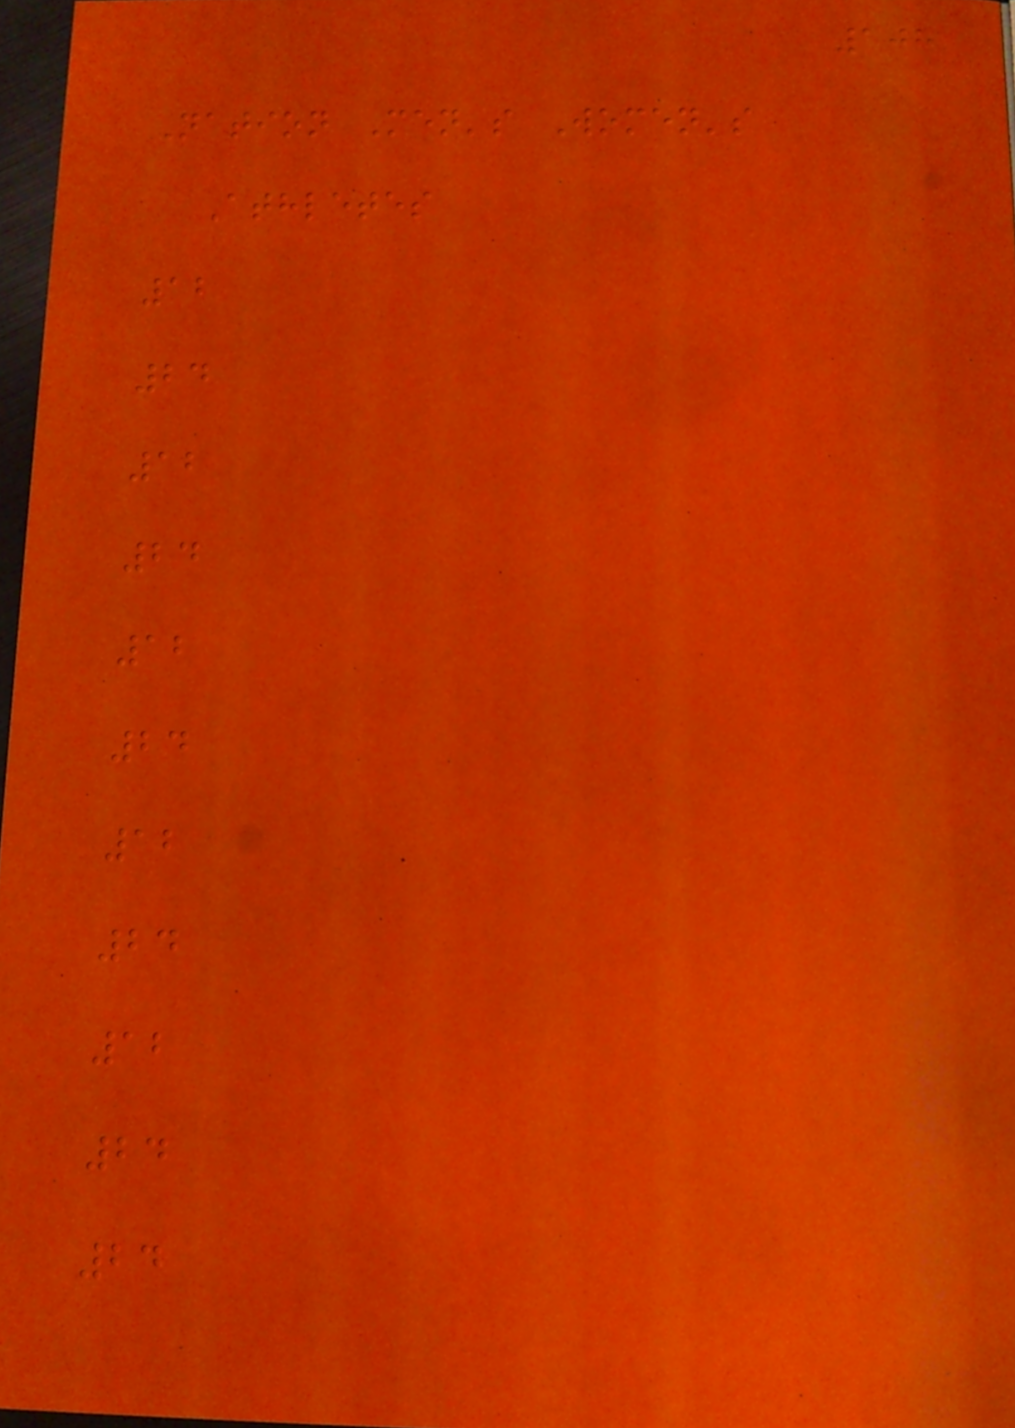108
Nation Men's Women's
Athletes
12
24
12
24
12
24
12
24
12
24
24
